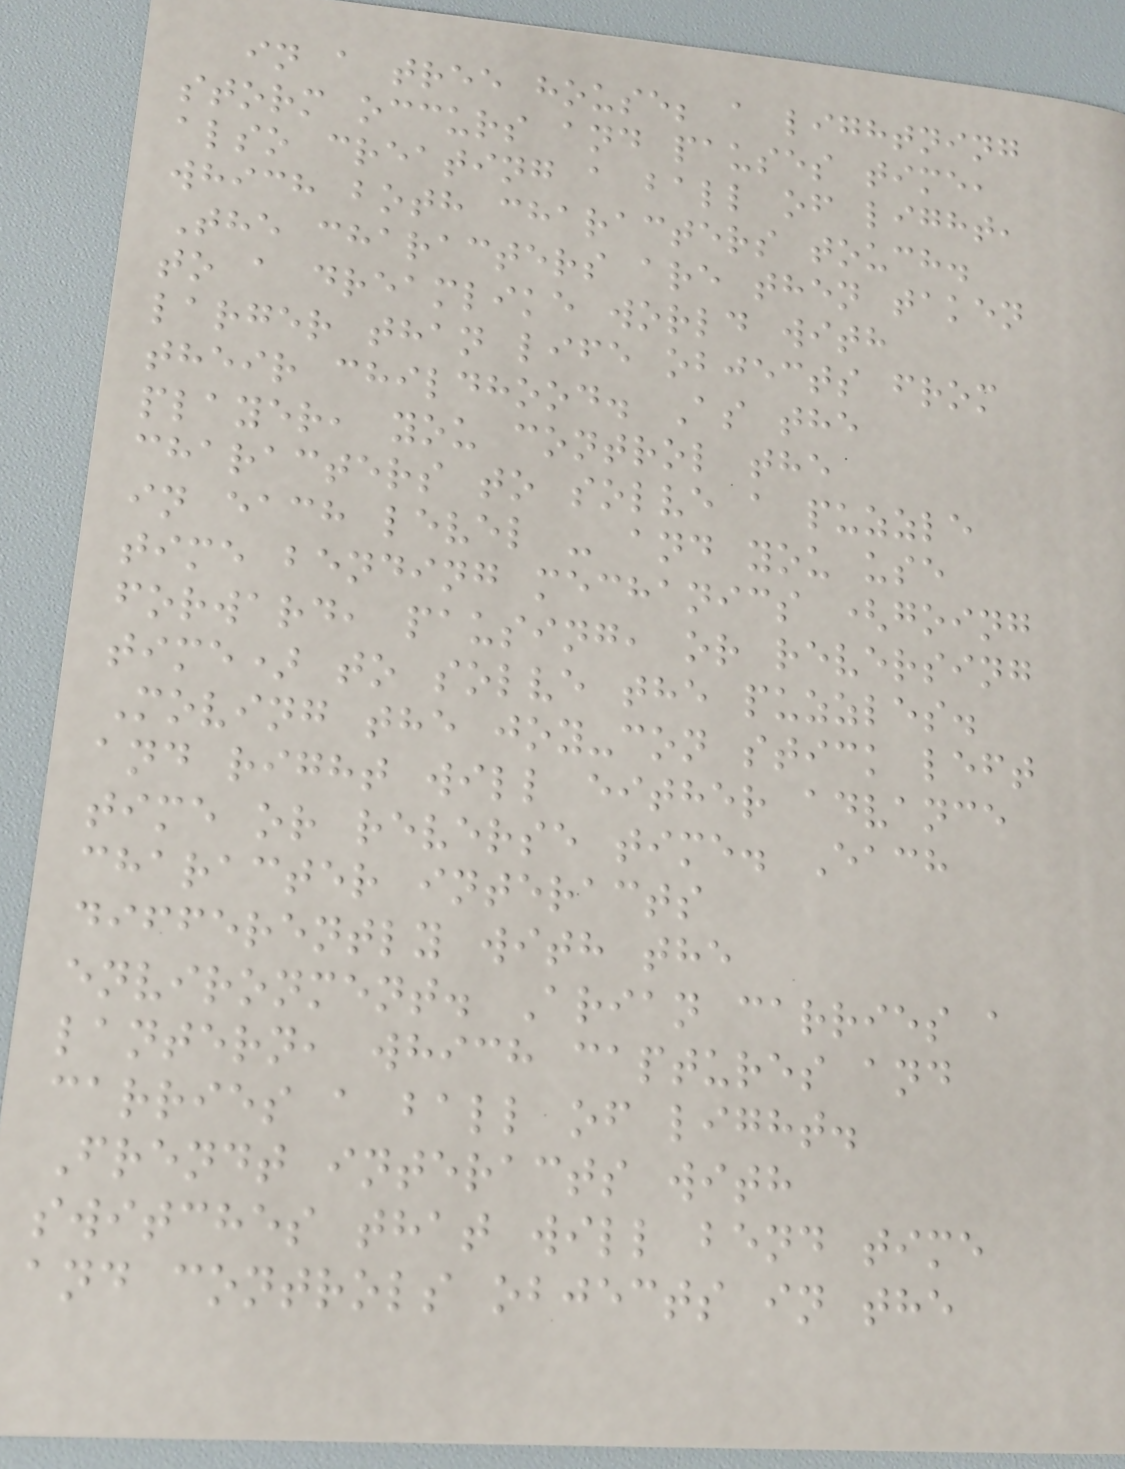in a tree house; a lightning
storm occurs and pauses time,
also creating a ball of light,
which both characters touch.
The characters are then taken
to a dreamlike world with
larger than life objects from
their childhood. As the
player, you control the
characters to solve a puzzle
in each level - and you use
time bending mechanics (going
forward, pausing, or reversing
time) to solve the puzzles.
Moving the joy-con stick left
and right will either advance
time or reverse time. Each
character interacts
differently with the
environment. Arian carries a
lantern, which captures and
carries a ball of light.
Frendt interacts with
switches that will bend time
and controls objects in the
